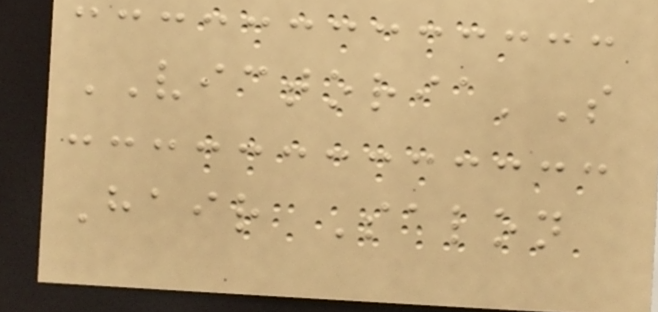VICTORIA'S
Hair Salon
